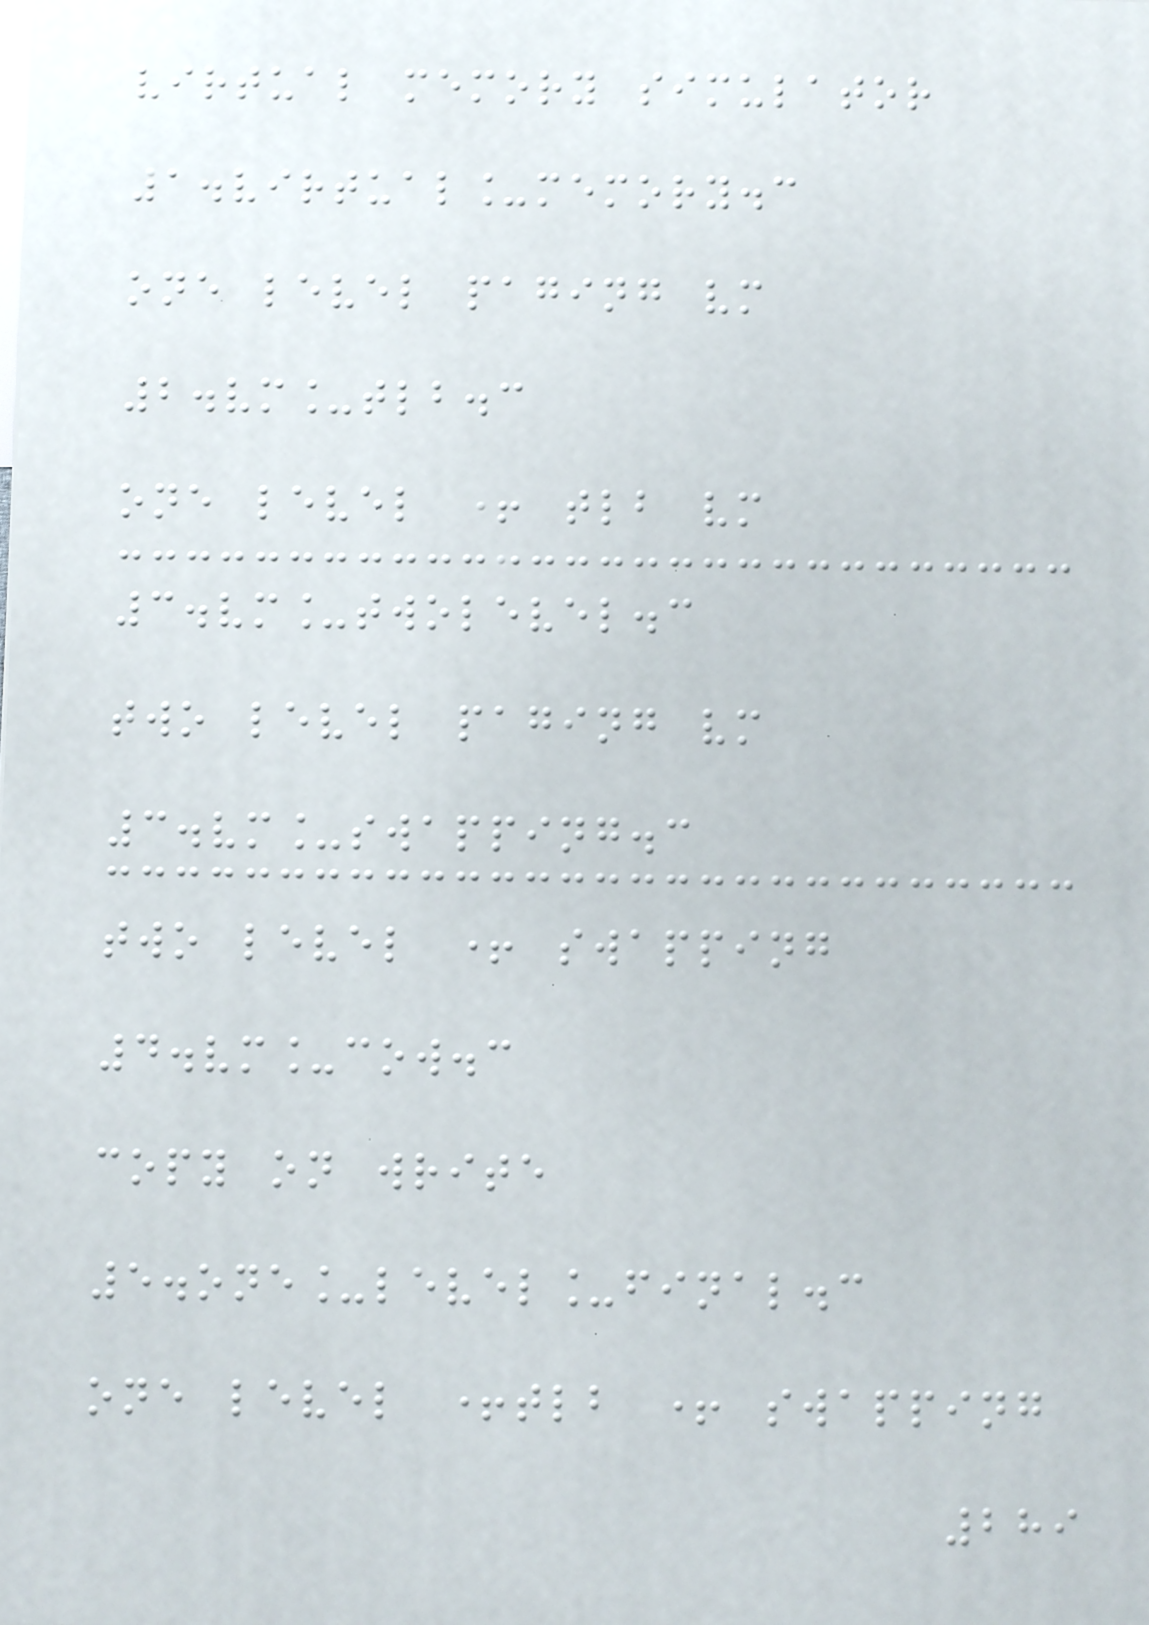virtual memory simulator
1.virtual_memory.c
one level paging vm
2.vm_tlb.c
one level + tlb vm
3.vm_twolevel.c
two level paging vm
3.vm_swapping.c
two level + swapping
4.vm_cow.c
copy on write
5.one_level_final.c
one level +tlb + swapping
289
